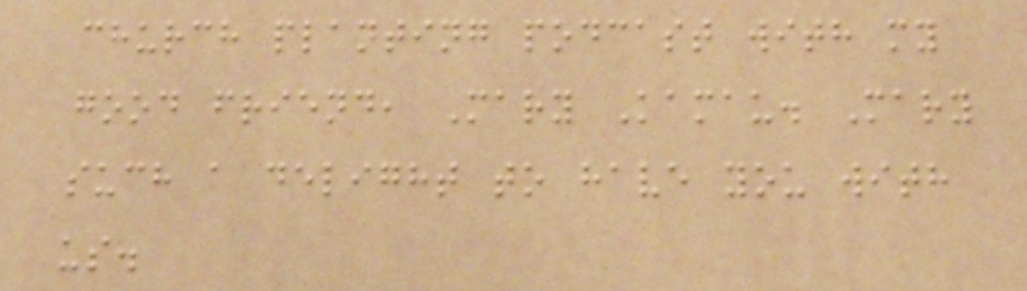church planting podcast with my
good friend, Mary Kamau. Mary
such a delight to have you with
us.
